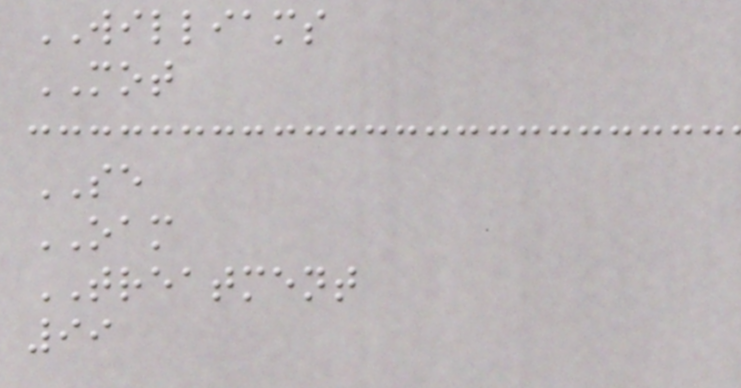WILLIAMS
MOT
SE
OAM
TREATMENT
99
